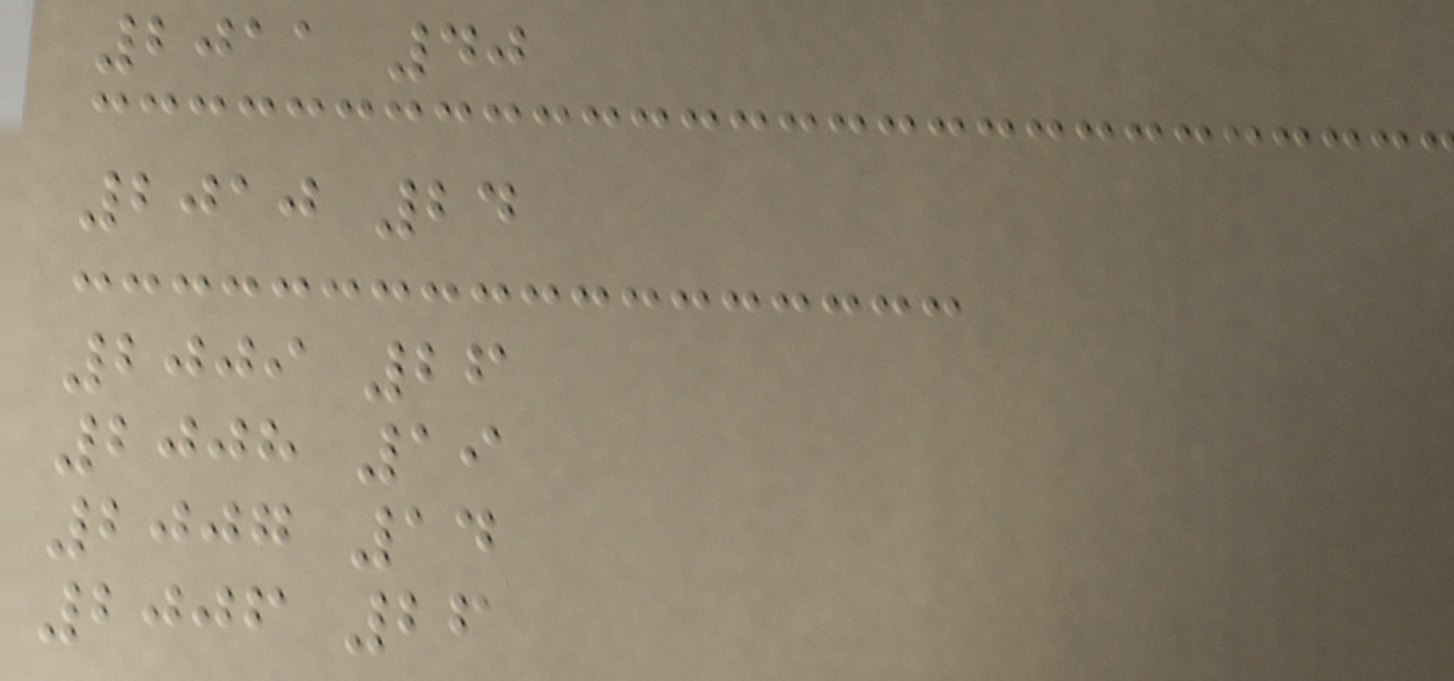2011 40
2010 24
2009 26
2008 19
2007 14
2006 26
